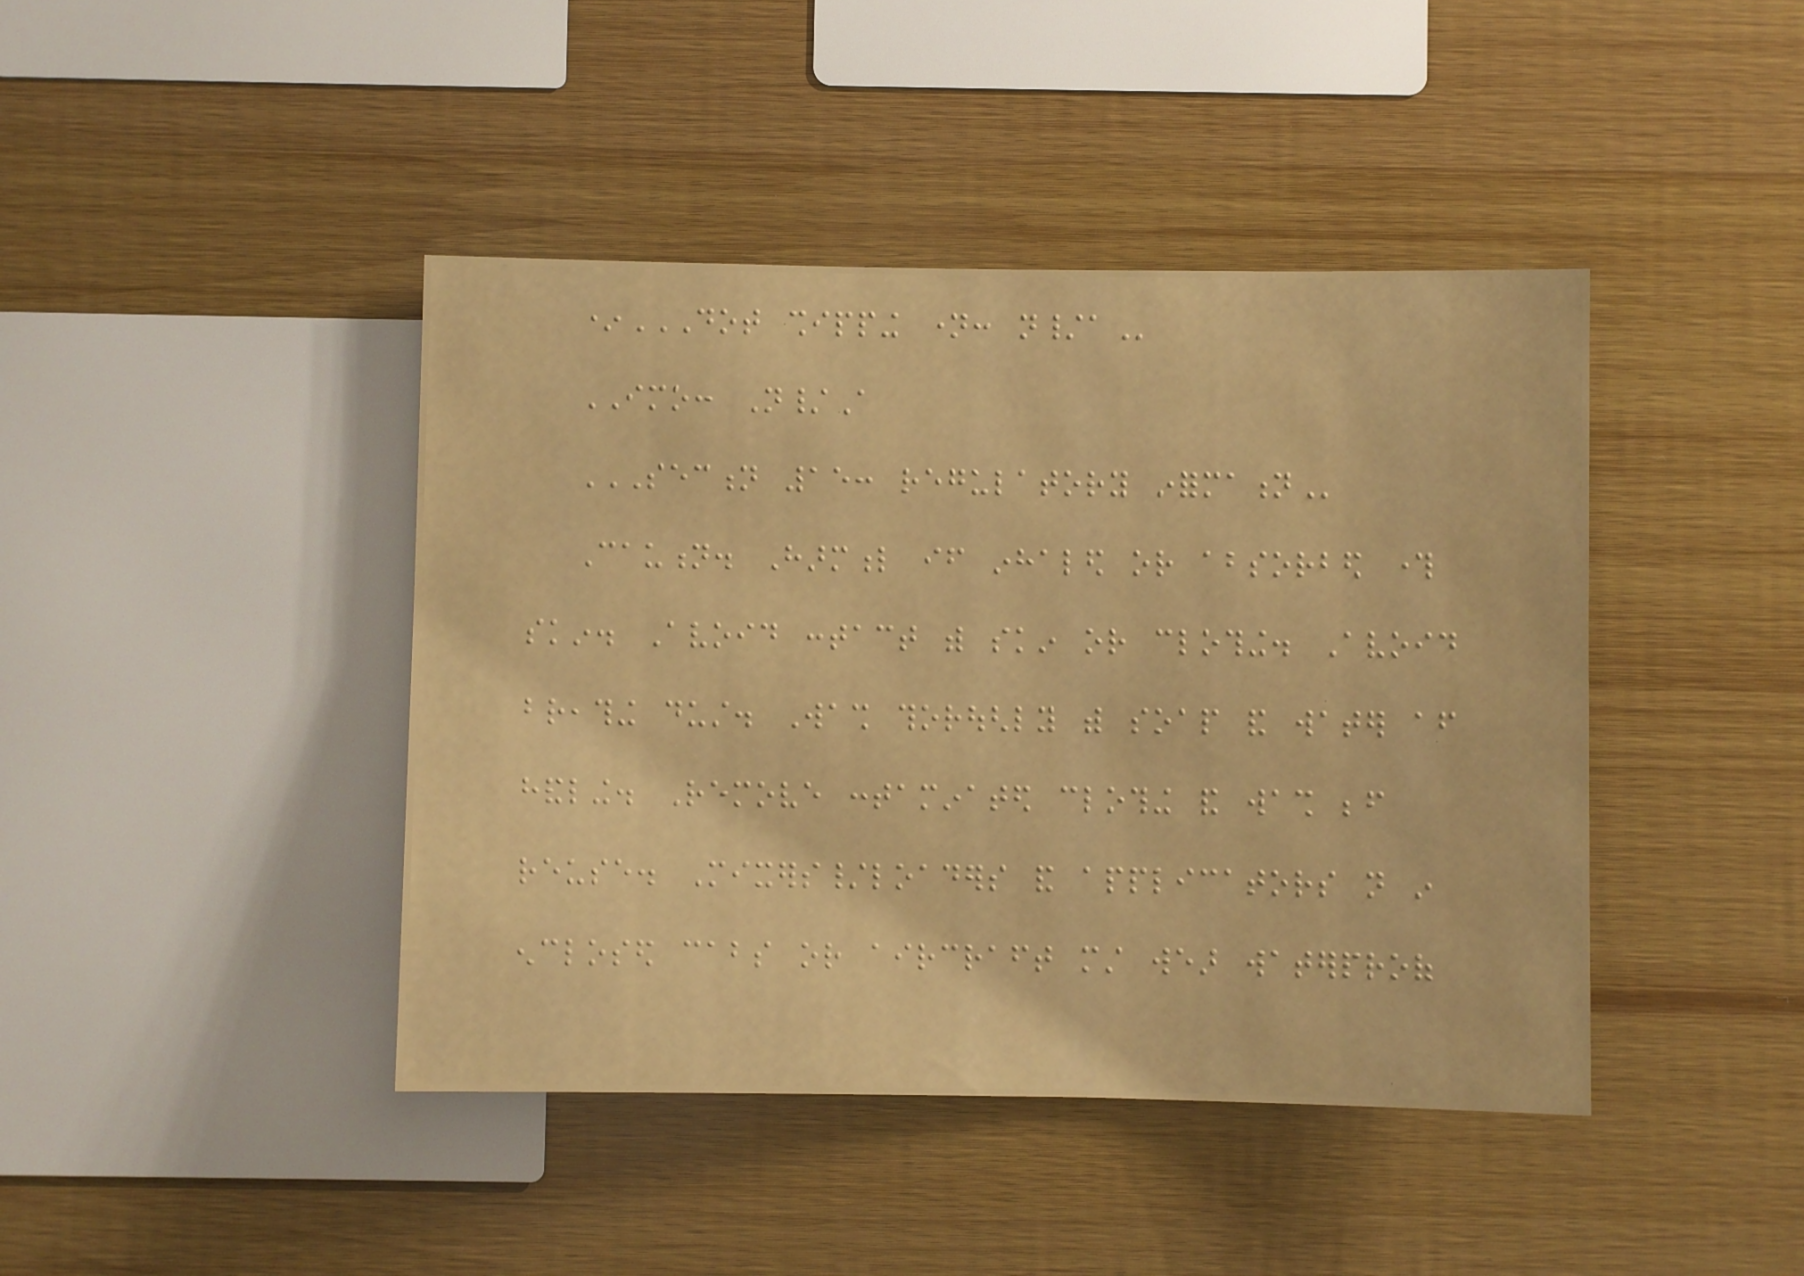*DOT SHIPPING NAME: N/A
IMO: N/A
SECTION 15: REGULATORY INFORMATION
Caution. Harmful if inhaled or absorbed through
skin. Avoid contact with skin or clothing. Avoid
breathing dust. Wash thoroughly with soap and water after
handling. Remove contaminated clothing and wash before
reuse. Mixers/loaders and applicators not in
enclosed cabs or aircraft must wear waterproof
